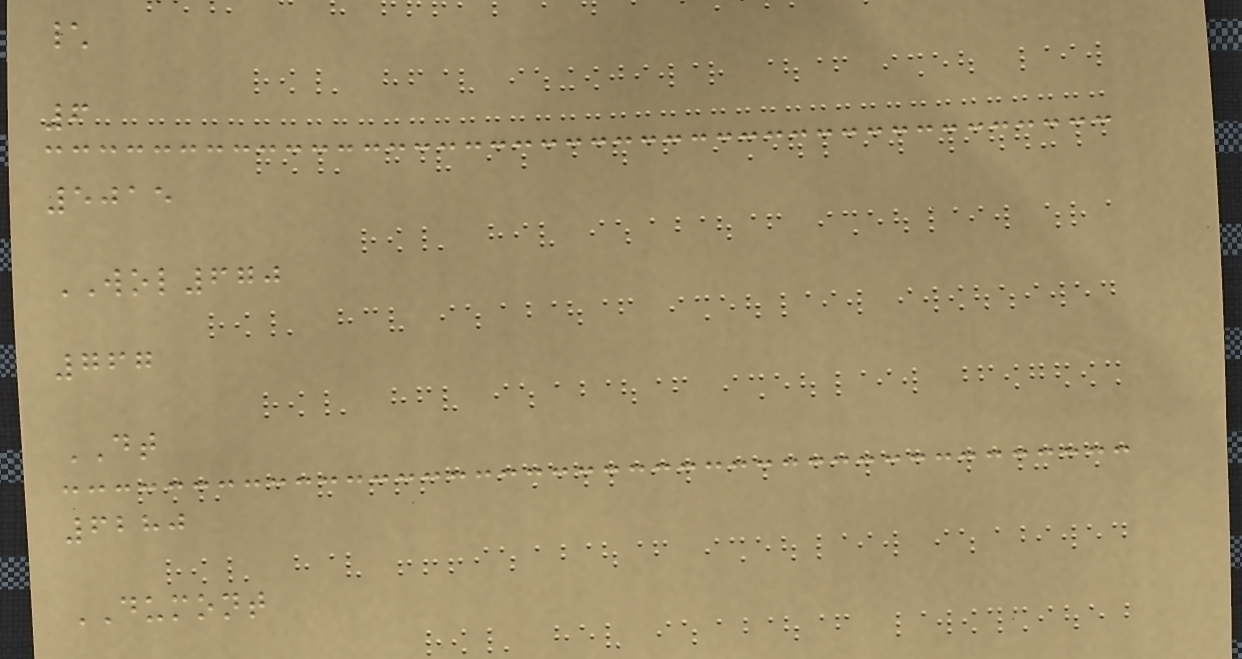\
6
5015
WOL670
767
DT
6280
DUMONT
